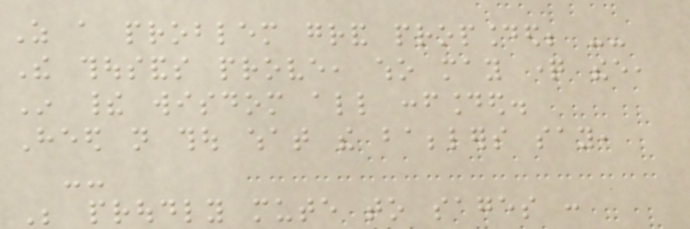As a problem grand propounded; --
The thousands prove, who may question thee,
In their wisdom all confounded.
Heed not thou what the babblers say,
--
Be proudly mute to sages :
